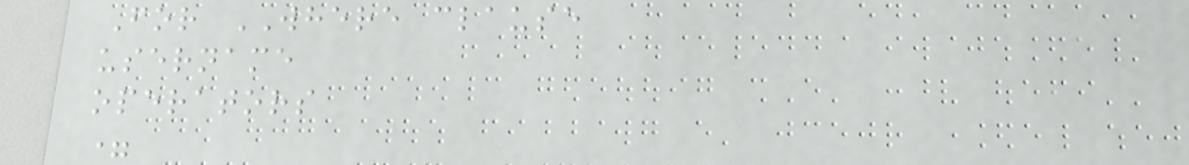For WHERE clause
username
operators
=
